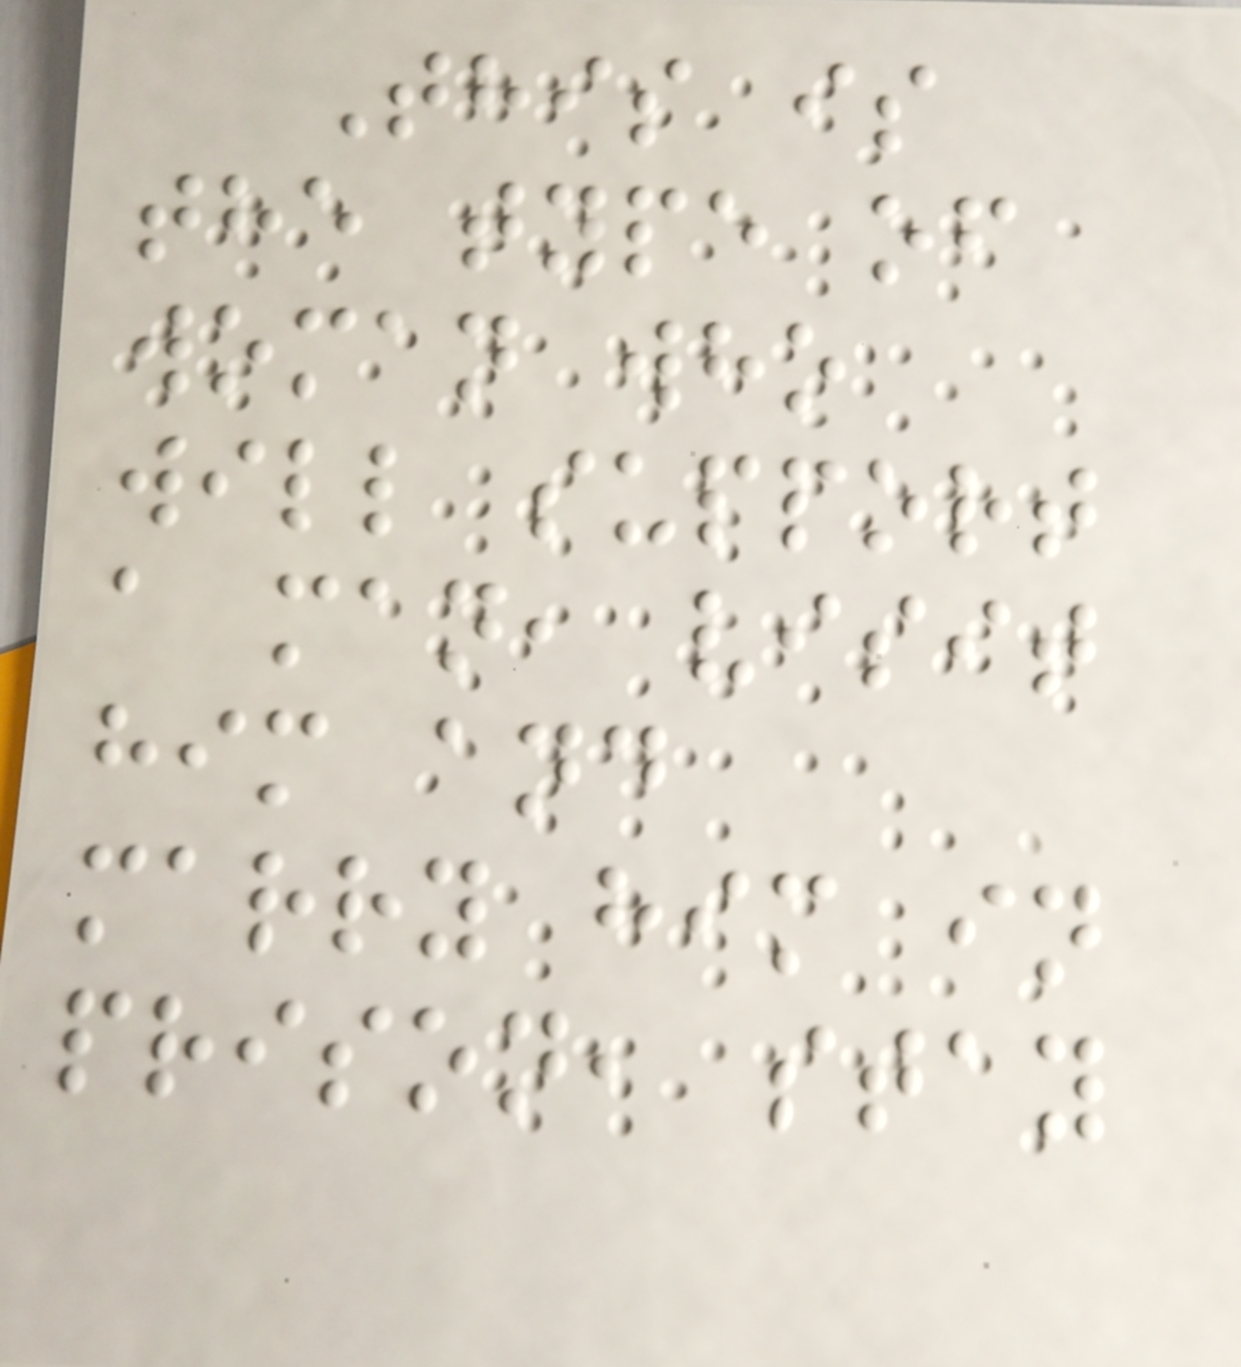This is
the type of
woman who
will support
a man, visit
him and
marry him in
prison, stay
